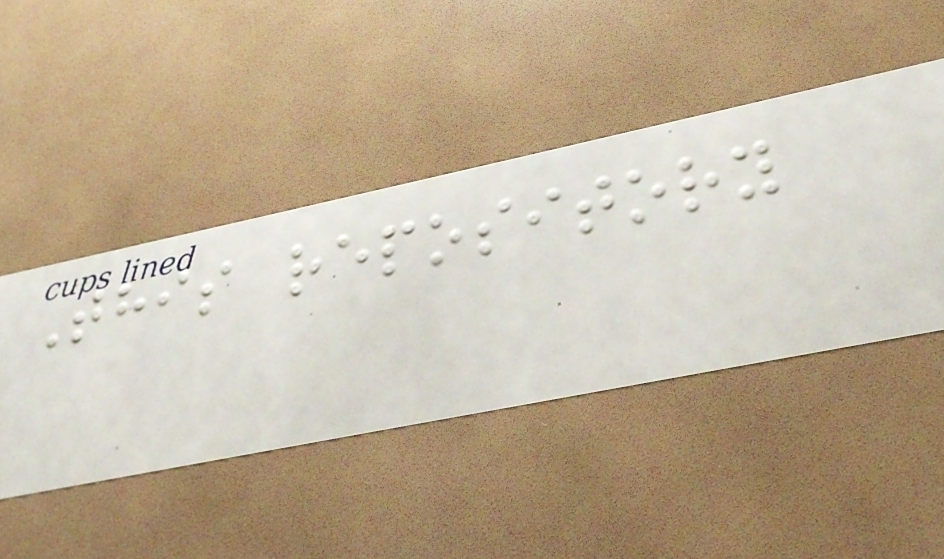This repository
